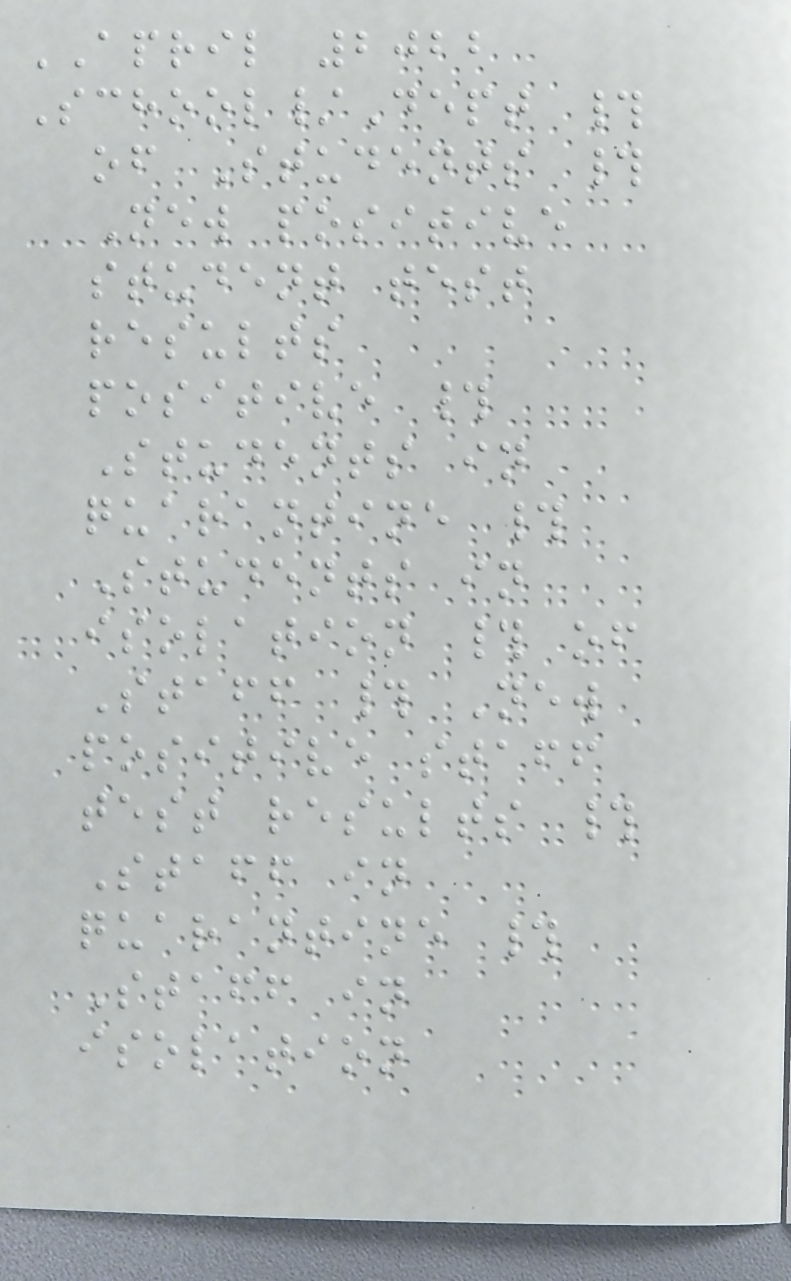APRIL 2022
School/Dept #
of Students #
New positive
student test
results
positive #
Students in
quarantine #
Students in
isolation # of
Staff # New
positive staff
test results #
Staff in
quarantine #
Staff in
isolation
